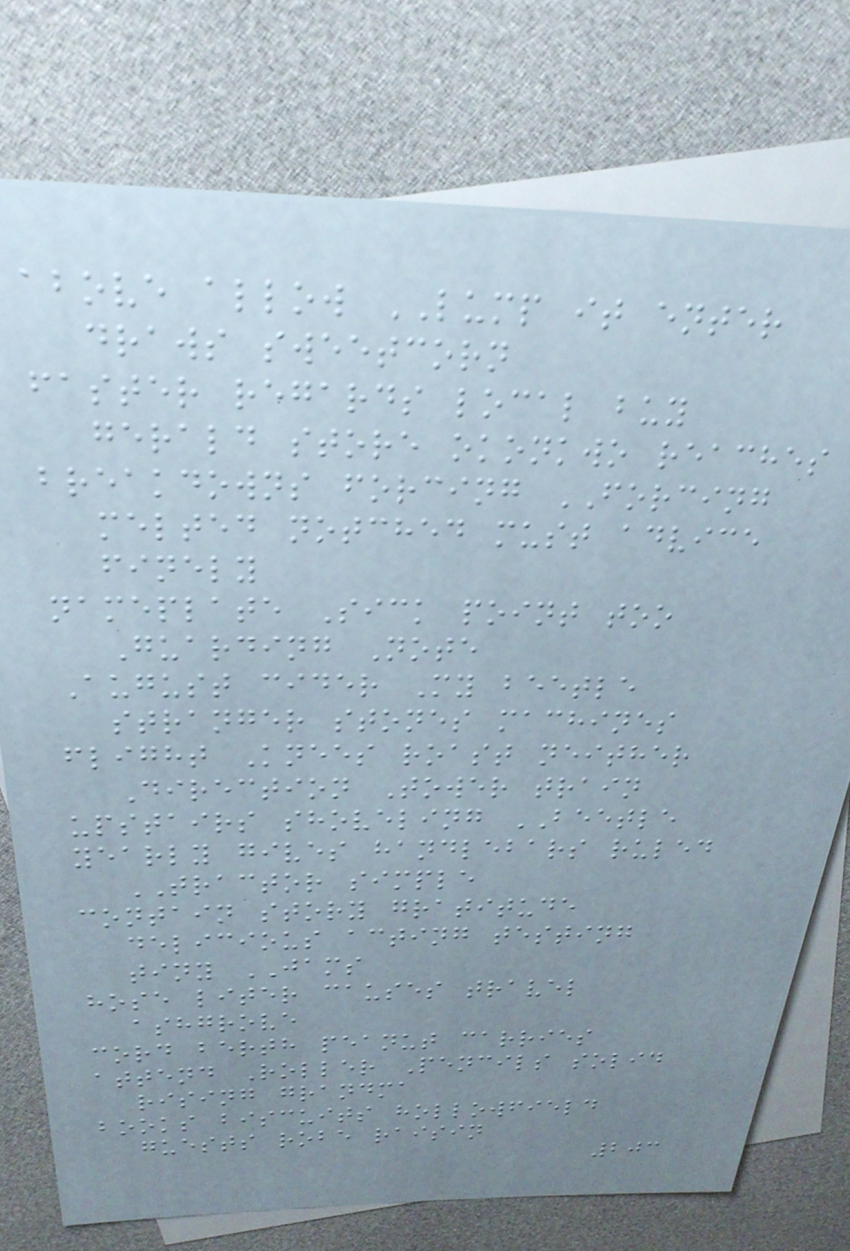above allow LUMP it enter
draws sweetcorn
faster regards local buy
gerald store okonkwo reaches
breakdowns forcing FORCING
melted notched must advice
finely
nameplate Sick point too
Guarding Note
August cider My beetle
stranger stones machines
flight Knees roast neither
Direction Tower train
upstairs shoveling BEETLE
yearly gives handlebars ruled
TRACTOR simple
contain story gratitude
delicious acting testing
tiny JAMS
hose liter causes travel
ashgrove
cord berth peanut carries
attend Roller Pencils solid
rising grandma
books biscuits hollowfield
guests robe raisin
203
